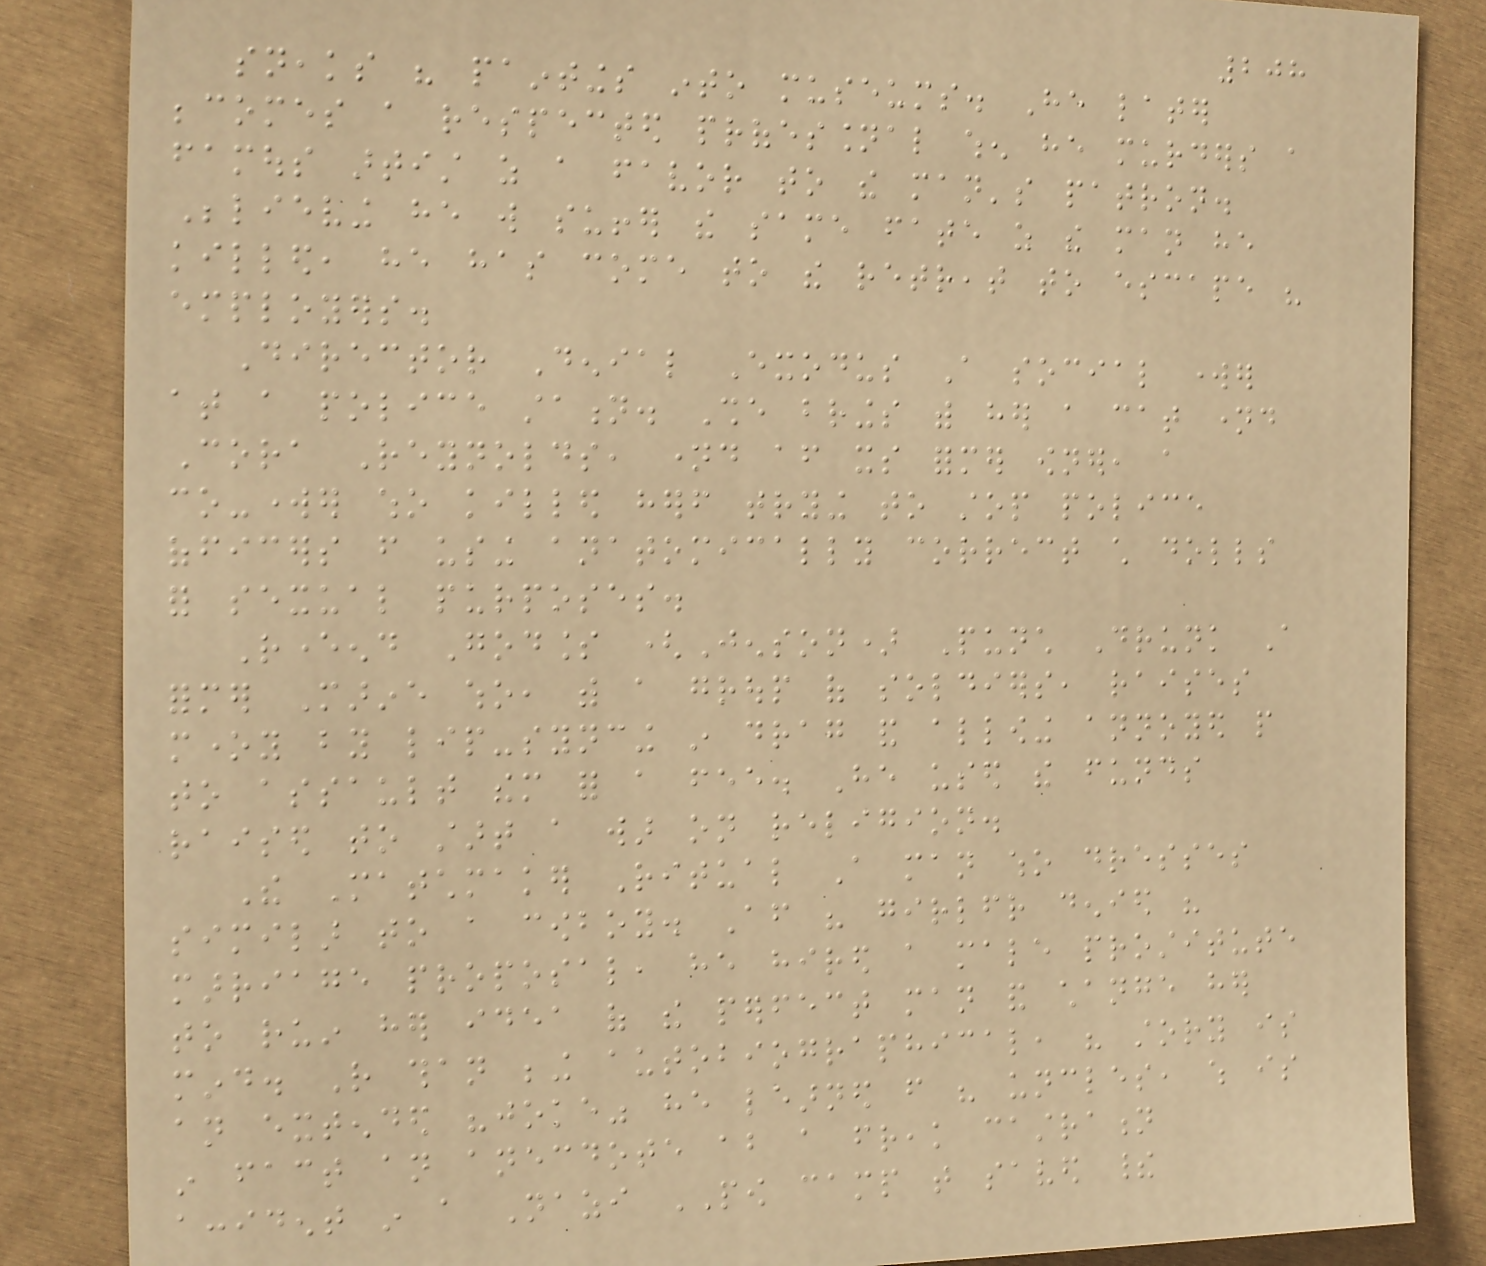208
sneaks his paintings into museums. He later
becomes a respected professional when he murders a
famous artist as a favor to the man's patron.
Believing he will suffer the same fate as the man he
killed, he has come to the retreat to escape his
employers.
Director Denial Exodus A social worker
at a police station. She brings with her a cat named
Cora Reynolds, named after its former owner, a
co-worker who killed herself trying to stop police
officers from using anatomically correct child dolls
for sexual purposes.
Reverend Godless (Jenson) Punch Drunk A
former Marine who, with a group of soldiers, raises
money by lip-syncing in drag and allowing annoyed people
to assault them for a fee. He used the funds
raised to start a war on religion.
The Matchmaker Ritual A man who dresses
similar to a cowboy. After his girlfriend denied his
marriage proposal, he hired a male prostitute
to ruin her idea of the perfect man and change her
mind. Rather than being autobiographical, his story is
an extended "joke" he learned from his uncles, which is
in fact an anecdote about a freak castration
accident in a Nazi POW camp that saved their
